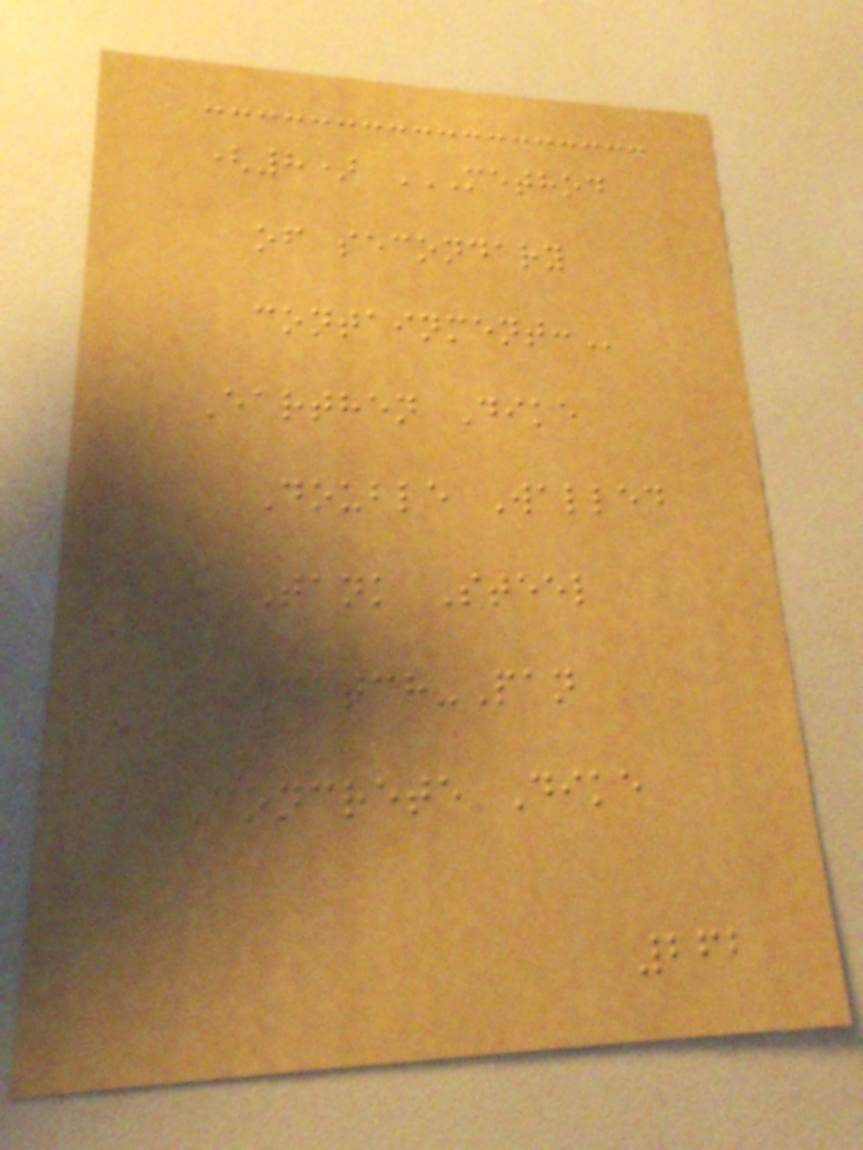(8) METHOD
OF SECONDARY
CONTAINMENT:
Earthen Dike
Double Walled
Tank Steel
Catch-Pan
Concrete Dike
262
